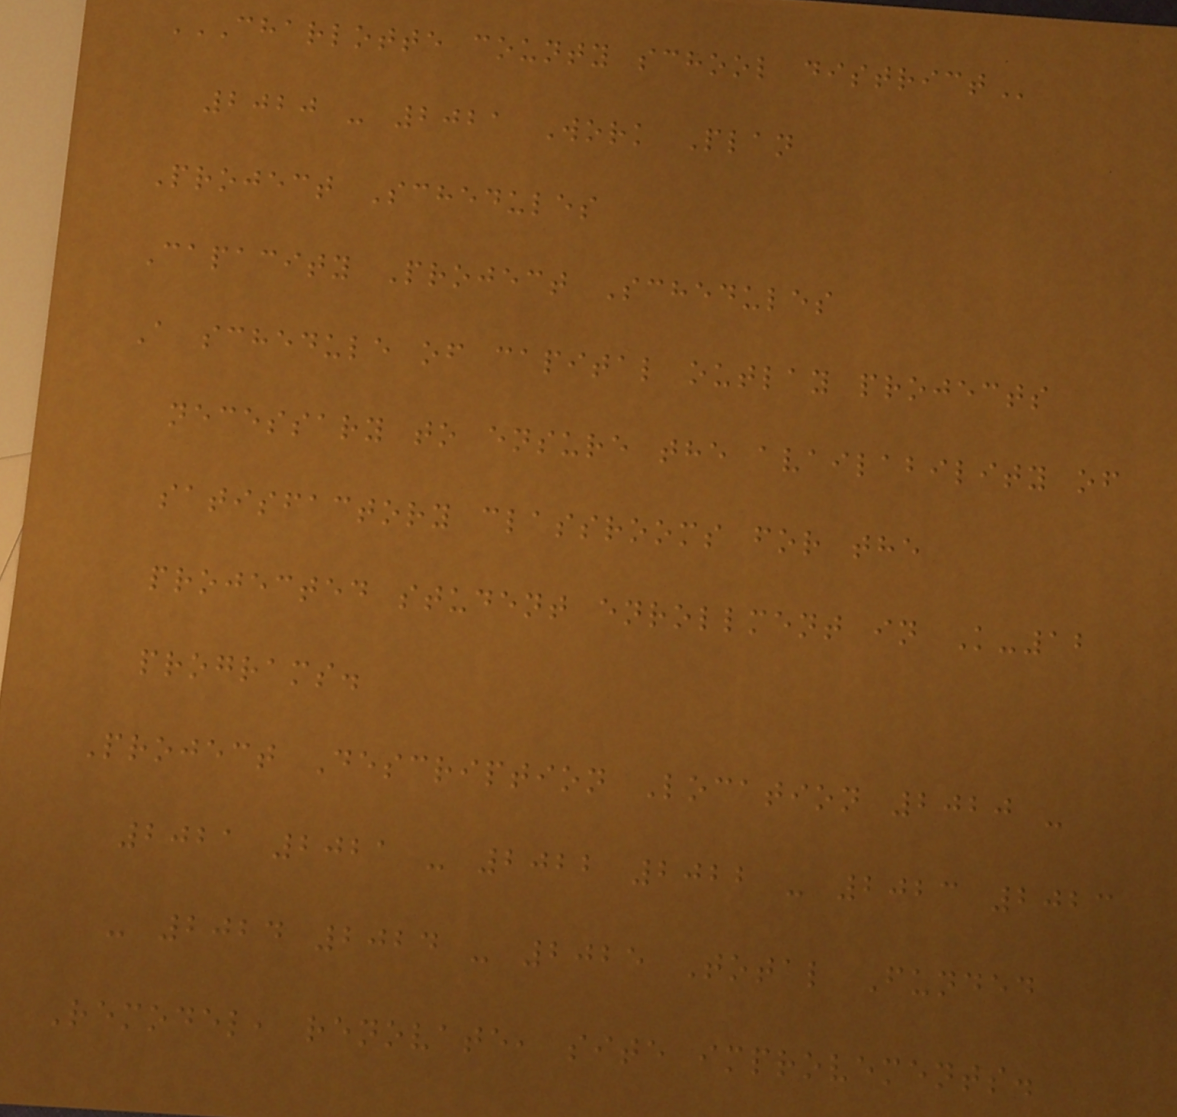CHARLOTTE COUNTY SCHOOL DISTRICT
2020 - 2021 Work Plan
Project Schedules
Capacity Project Schedules
A schedule of capital outlay projects
necessary to ensure the availability of
satisfactory classrooms for the
projected student enrollment in K-12
programs.
Project Description Location 2020 -
2021 2021 - 2022 2022 - 2023 2023
- 2024 2024 - 2025 Total Funded
Remodel, renovate, site improvements.
